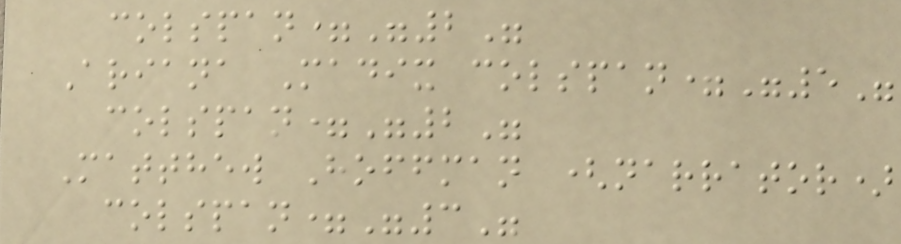colspan="2"
Ariana Madix colspan="5"
colspan="2"
Matthew Hoffman (narrator)
colspan="3"
